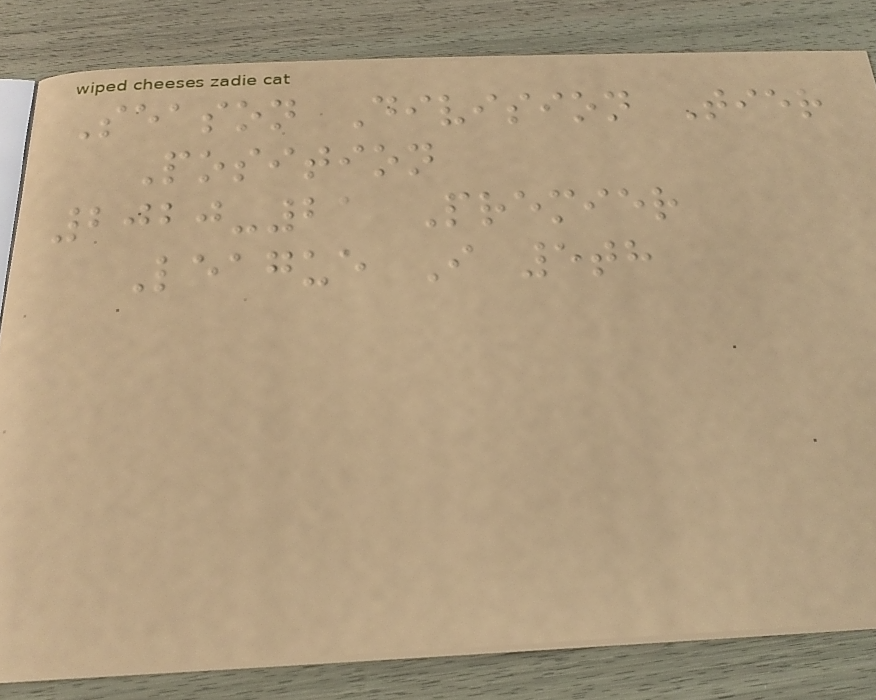Season Division Tier
Position
2020-21 Premier
League I 5th
